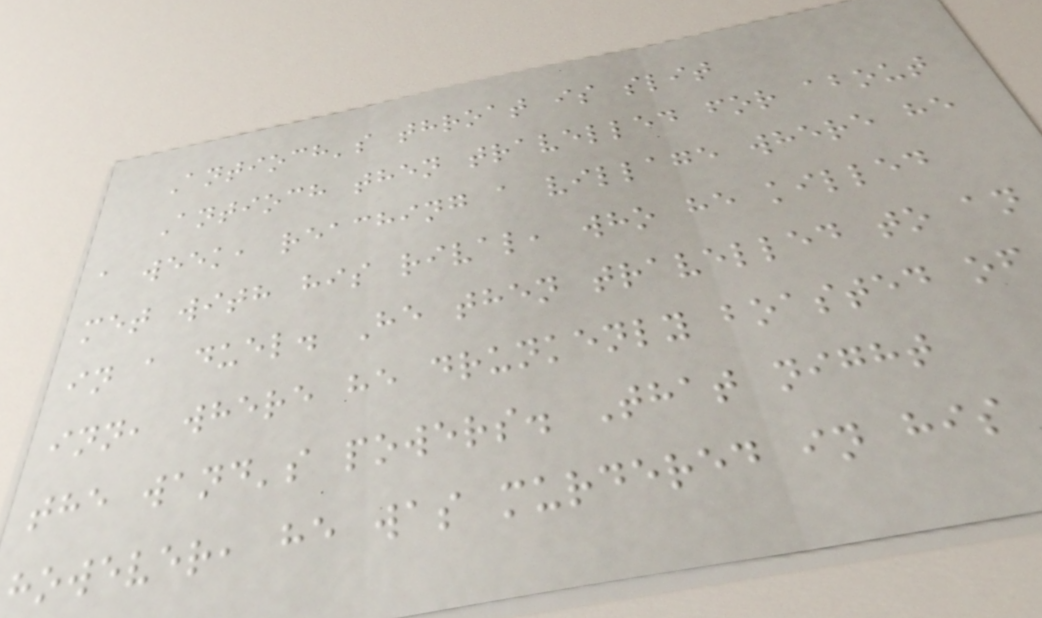Antioch's throat is slit
Antioch then travelled for about
a week, reaching a village where he
met with his rival, who he killed
in a duel. He then travelled to an
inn, where he drunkenly boasted of
the wand's powers. That night
however, he was murdered in his
